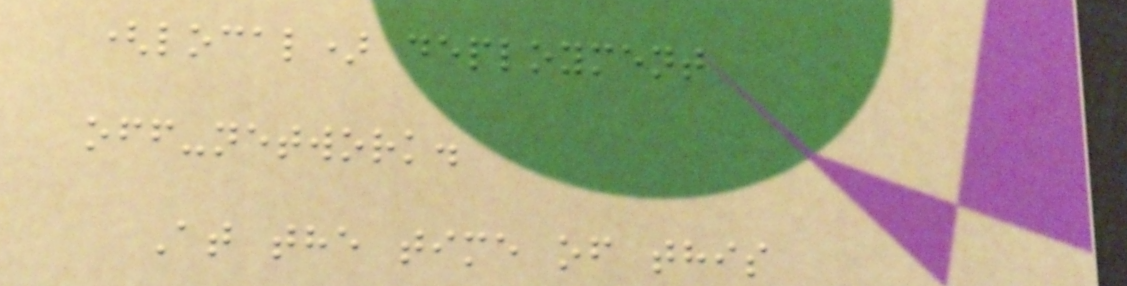(local) deployment
off-network.
At the time of this
